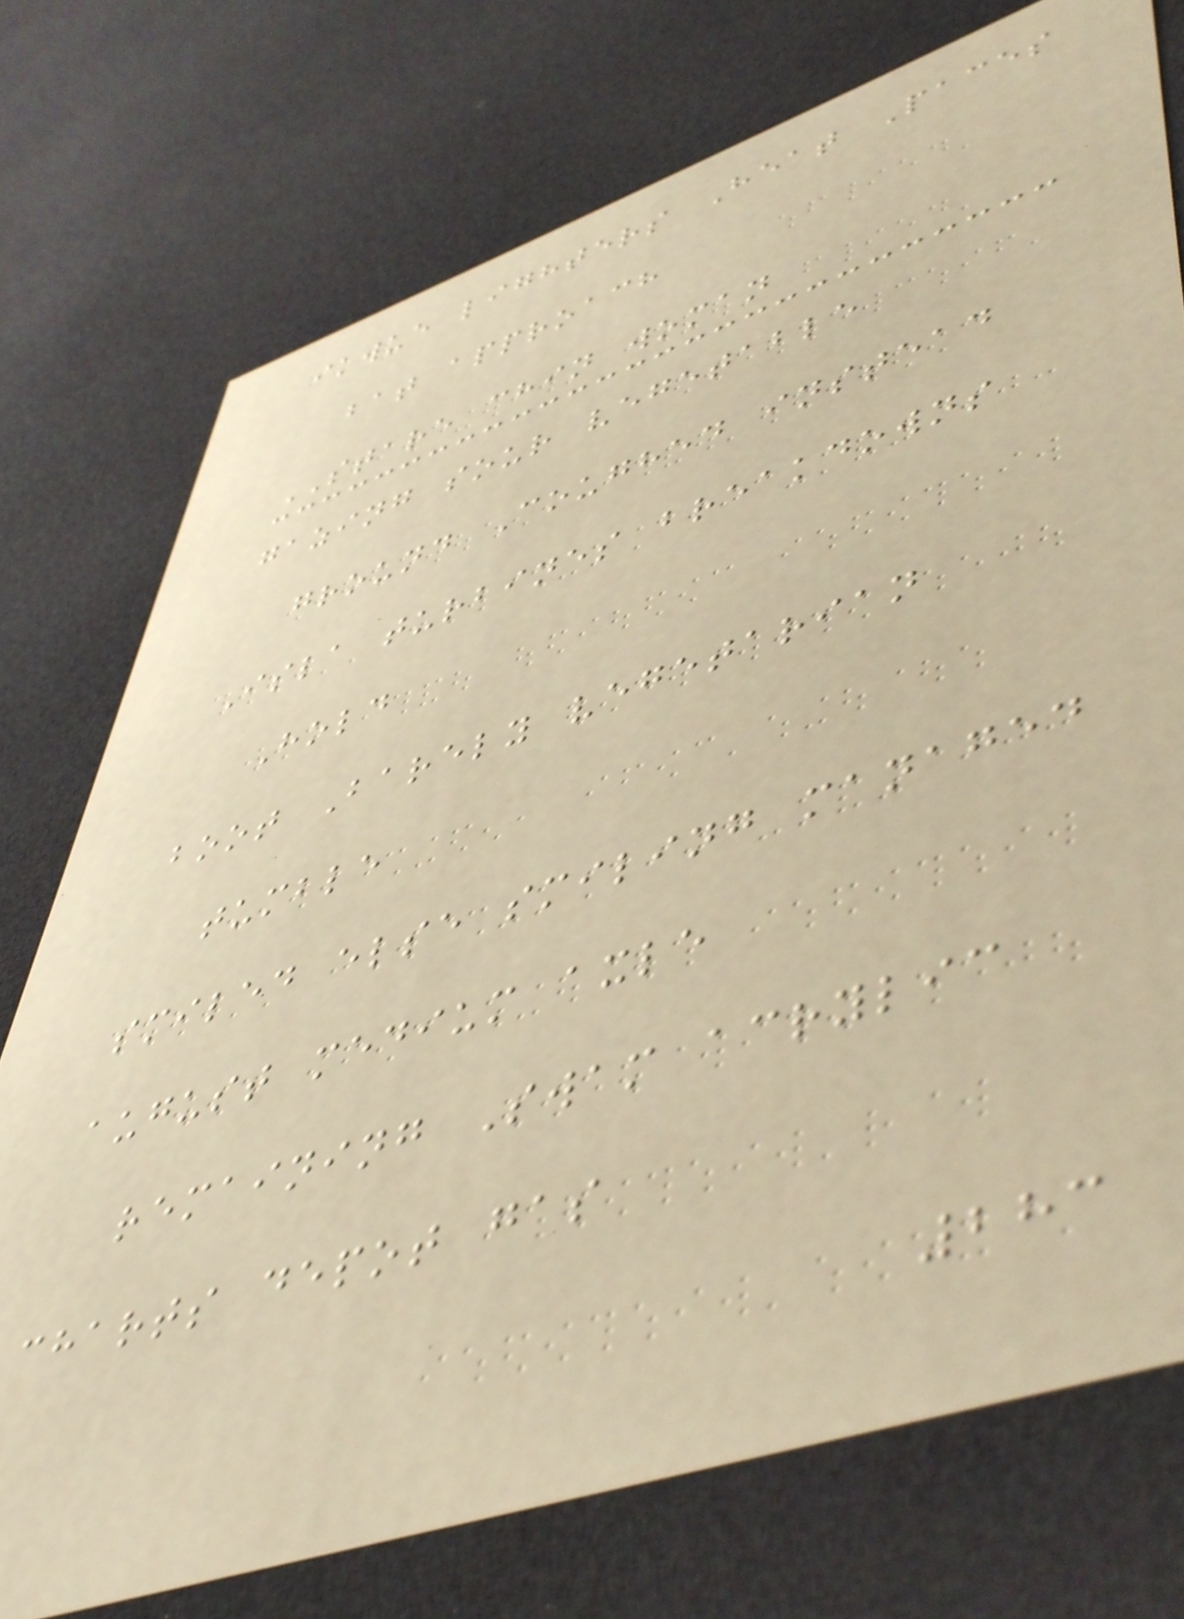ikwue lighters Heat Paces
bat approach
STARE chin woman
gazing sour vegetable
ground Coughed instead
Isla turbines breakdowns
Hold
boot Barely vegetarian
tumble
smiled else smiling managed
august medium axle
remaining Swam acrylic
charts depot gas
283
